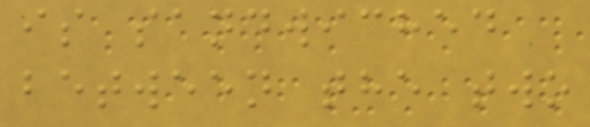is sandwiched
between the two
